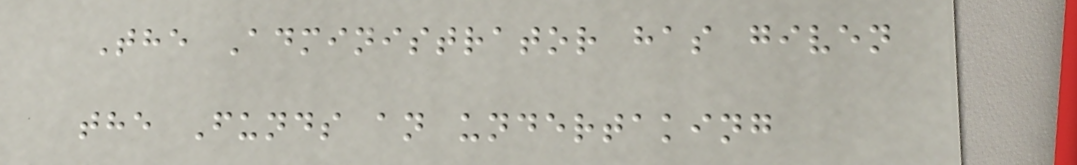The Administrator has given
the Funds an undertaking
